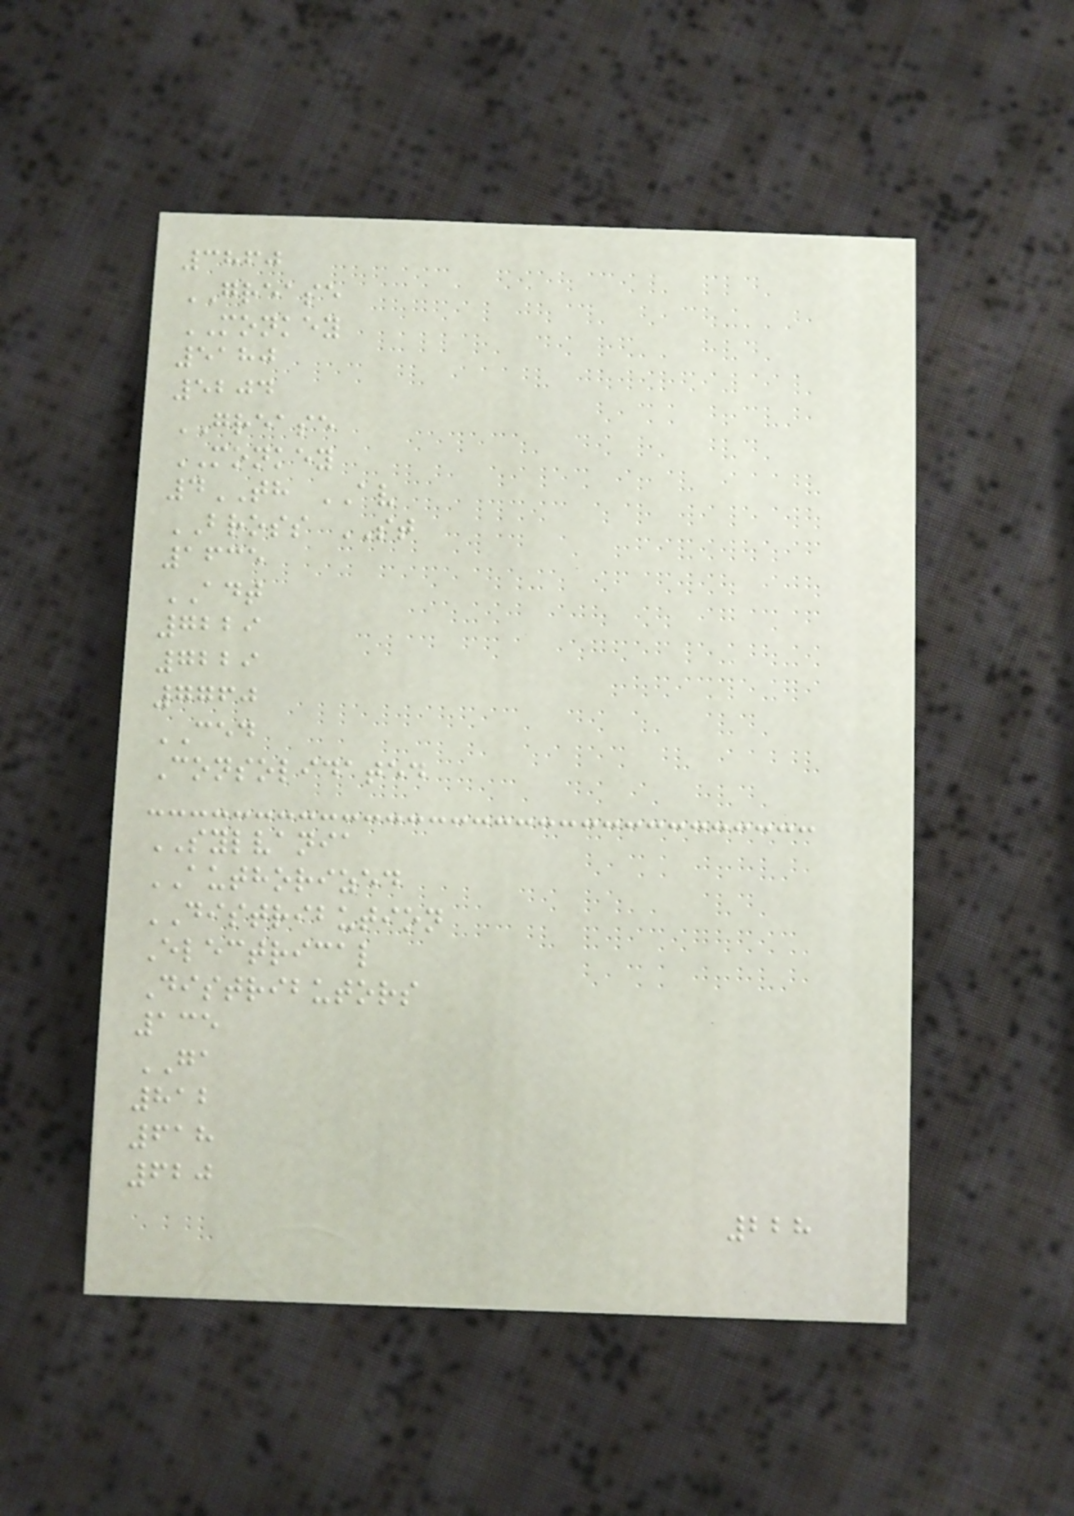3860
GREASE
MONKEY
5180
5204
GREASE
MONKEY
4TH AV
BROSS ST
1635
ADT
7229
7229
7760
CED
Consolidated
SYLVANIA
AUTHORIZED
DISTRIBUTION
Electrical
Distributors
135
GA
812
618
620
228
